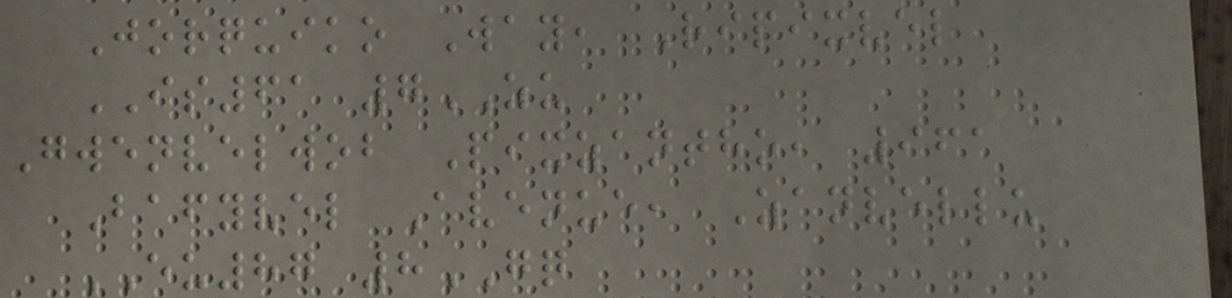Jorquiko Way, Ripixvel
IS61 7ZU
Gwenvelwob Pixzantho, 961
Bafyvel Avenue, Zanvellu
EU87 8GQ
